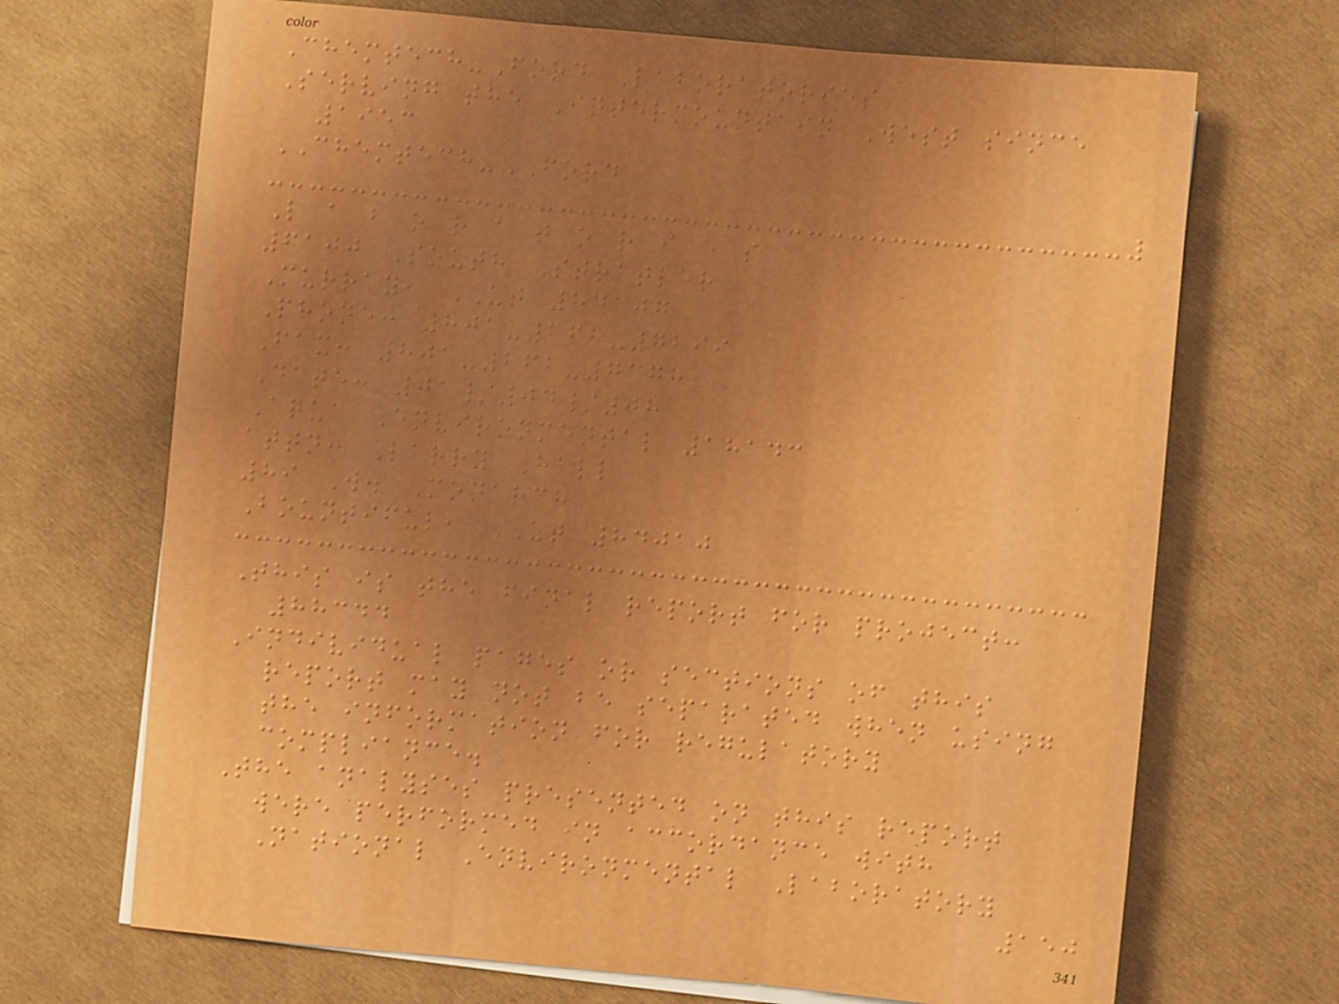Chemtech-Ford Laboratories
Serving the Intermountain West since
1953
CHEMTECH-FORD
L a b o r a t o r i e s
6100 South Stratler
Murray, UT 84107
Phone: 801-262-7299
Fax: 801-262-7378
Date: 01/04/08
Aqua Environmental 18143
attn: Larry Hall
89 W. Monarch
Bountiful, UT 84010
This is the final report for project:
88344
Individual pages or sections of this
report may not be separated when using
the information for regulatory
compliance.
The analyses presented on this report
were performed in accordance with
National Environmental Laboratory
150
